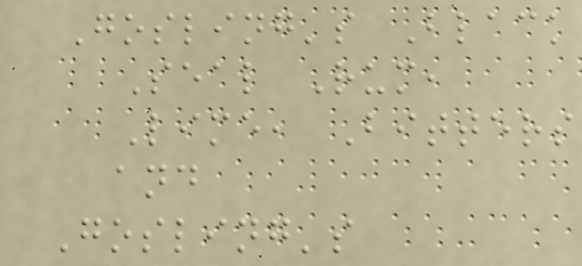Gosling's Black
Seal Rum,
Lime, Bitters
and
Gosling's
